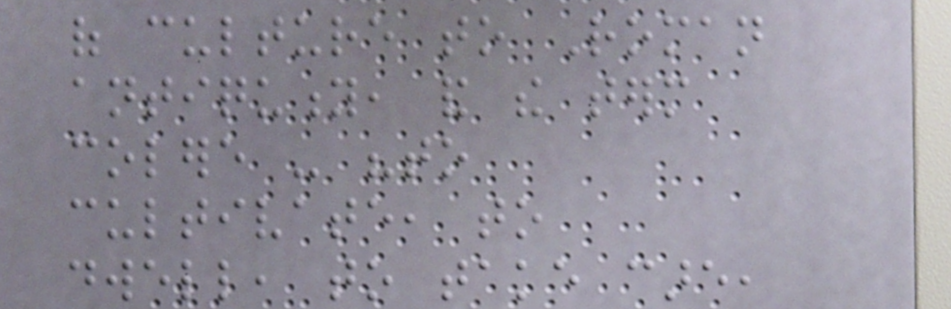of culture to Roman
antiquity, and the term
colere - "to
cultivate, to
dwell, to take care,
